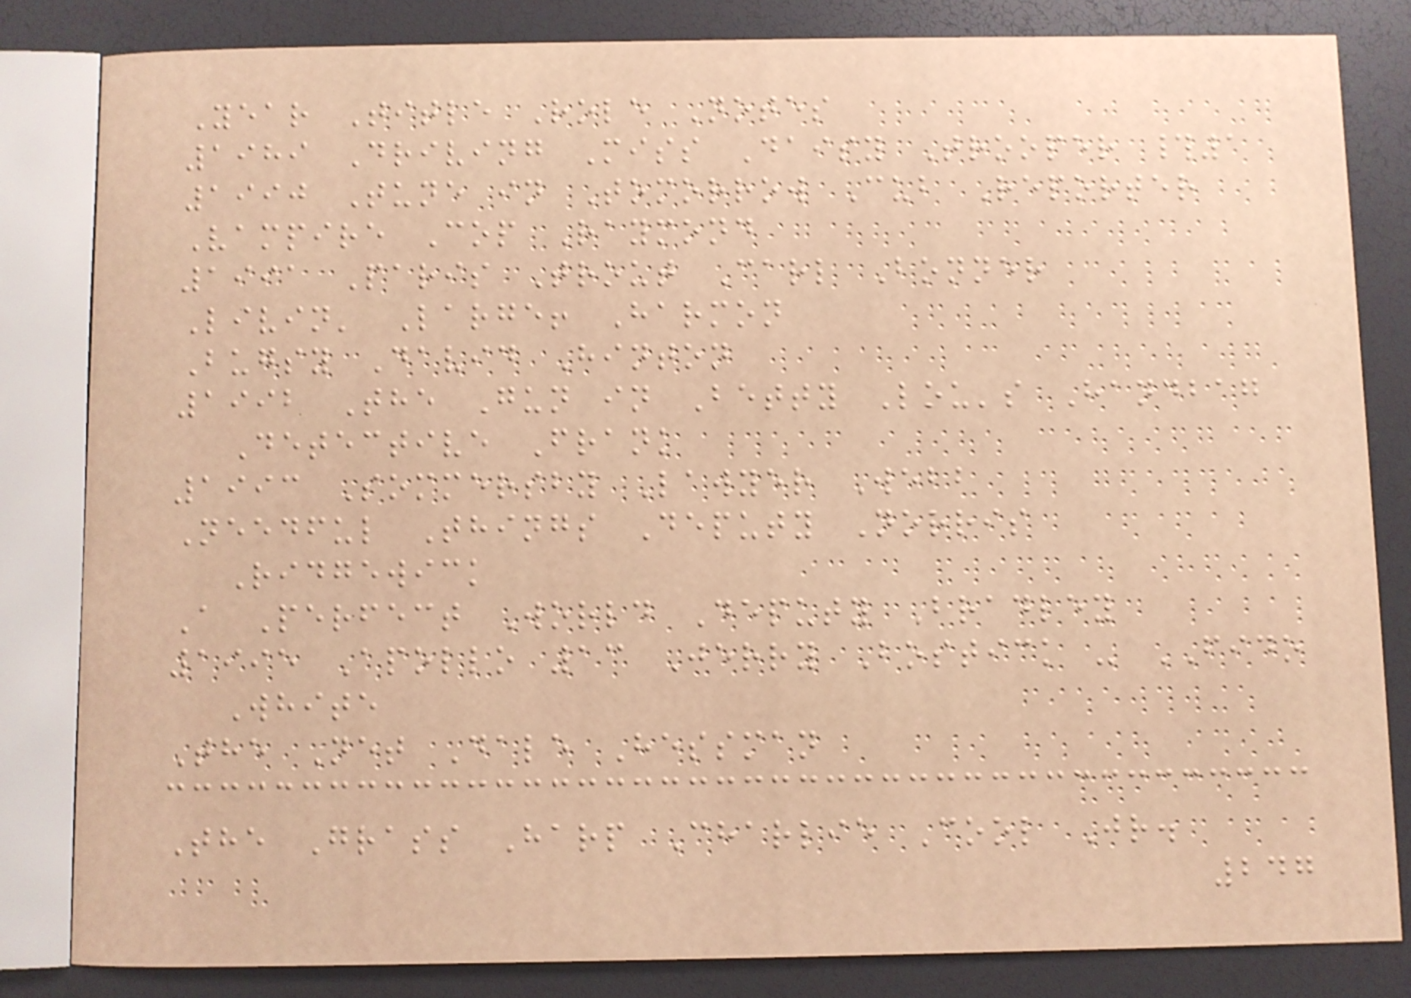Year Title Role Notes
1989 Driving Miss Daisy Trooper #1
1990 Tune in Tomorrow Cub Reporter
Vampire Cop Raymond
1991 Paris Trout Carl Bonner
Livin' Large! Harmon
Bugsy David Hinton
1992 The Gun in Betty Lou's Handbag
Detective Frank
1993 Sommersby Lawyer Webb
Needful Things Deputy Norris
Ridgewick
A Perfect World Deputy Bradley
1995 Apollo 13 Jerry Bostick - FIDO
White
The Net Dale Hessman
The Grass Harp Charlie Cool Jr.
247
